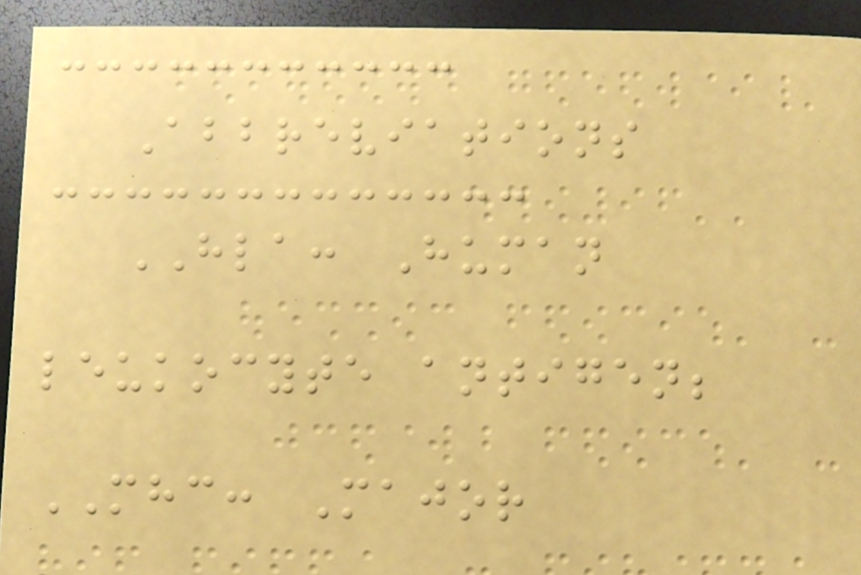Abbreviations
HLA: Human
leukocyte antigen;
MHC: Major
